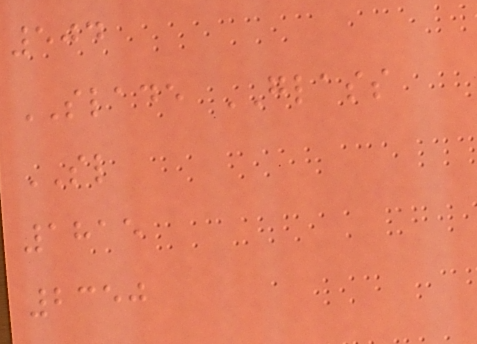504
SLADE GLASS
SL
1815
2350
